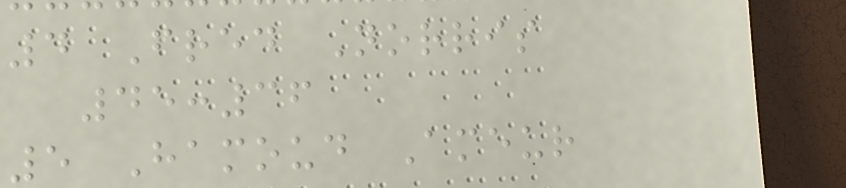4 Fred Norris
45:36
5 Hamoud Ameur
